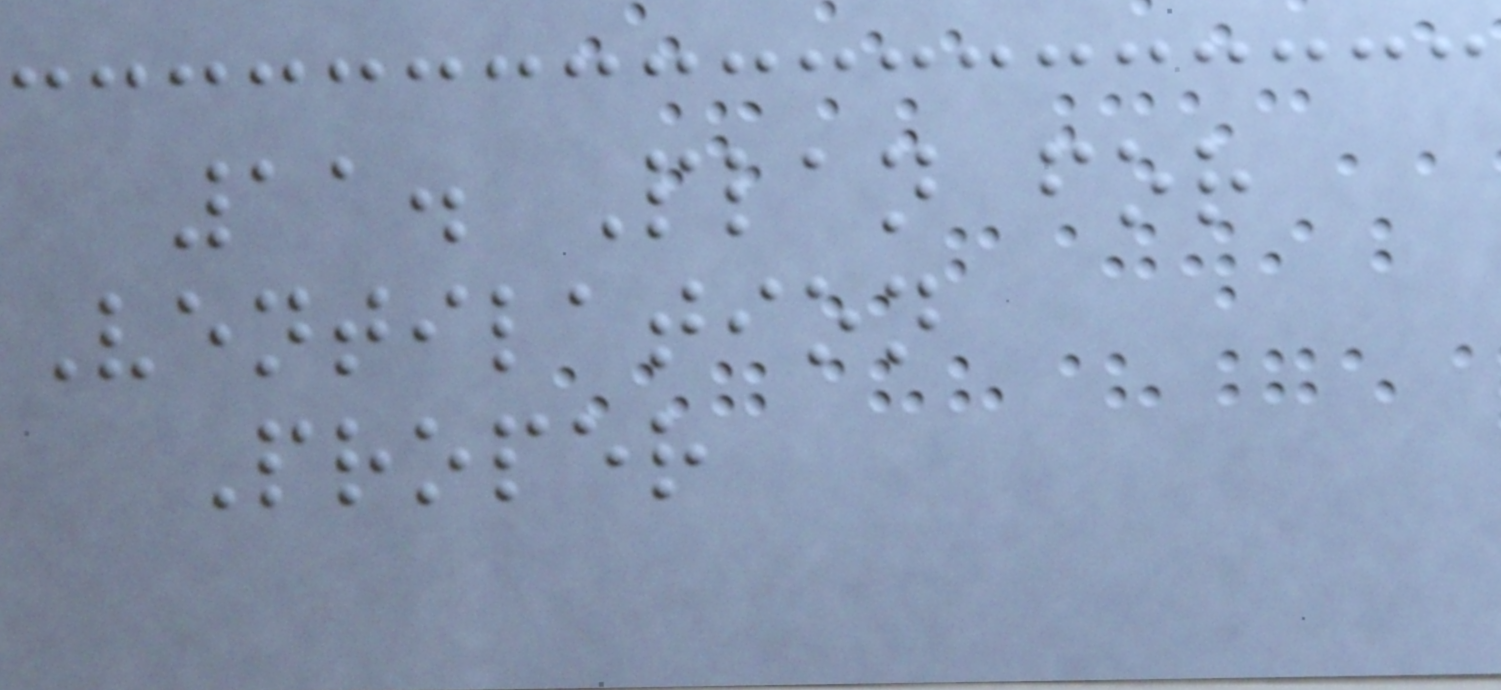11. Plan for
Ventilation
Proper
